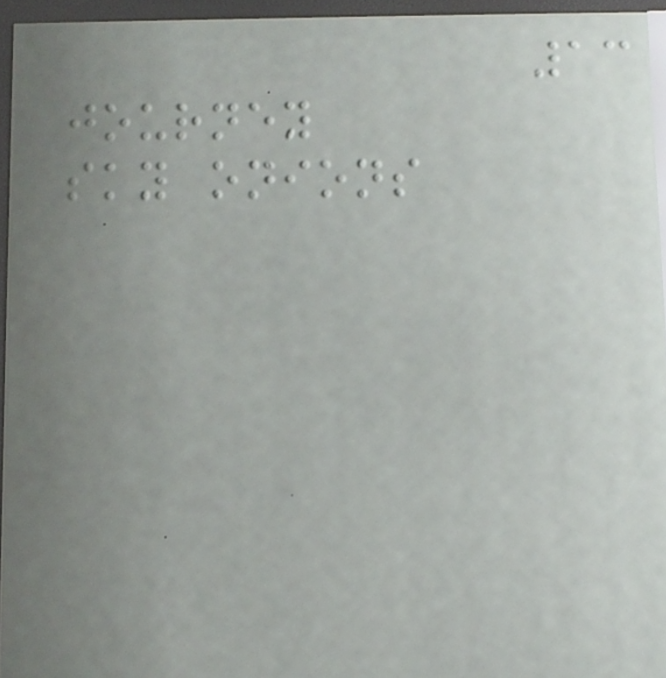13
journey
sky onions
